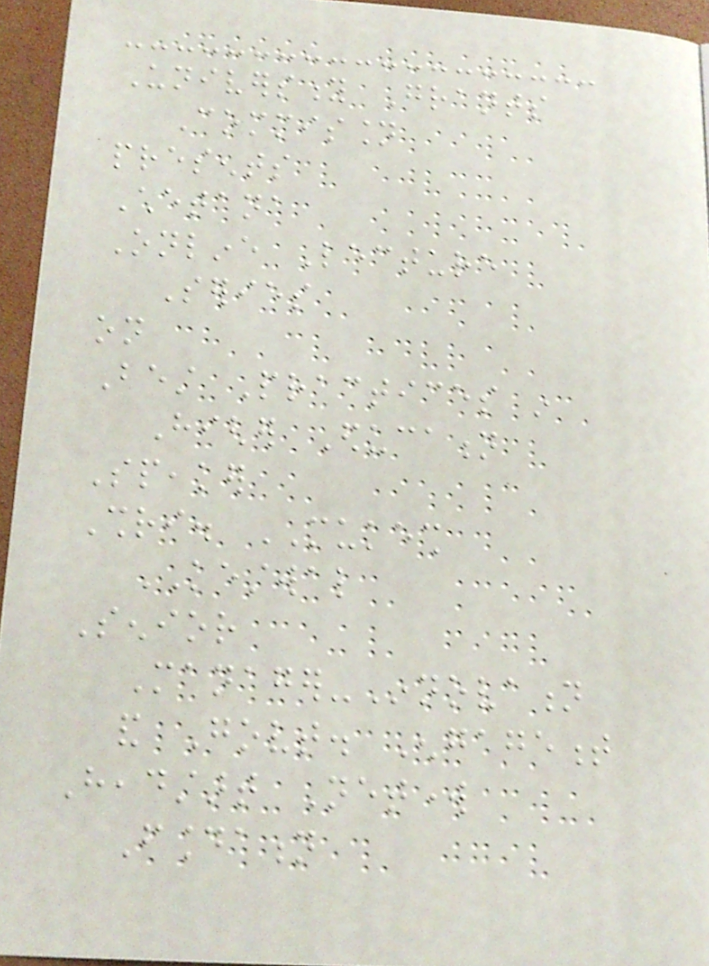University Grants
Commission
presents
Chetana
Online Lecture
Series
on
Best Practices in
Higher Education
Speaker
Shri. MUKESH
KESTWAL
Senior
Manager-Innovation
and Govt. Engagement
Headstart Network
Foundation
